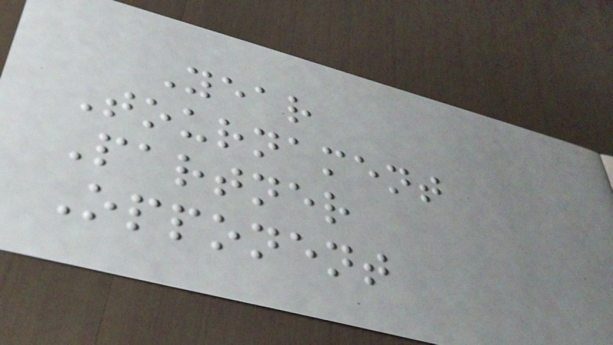Year
Tournament
Partner
Opponent
